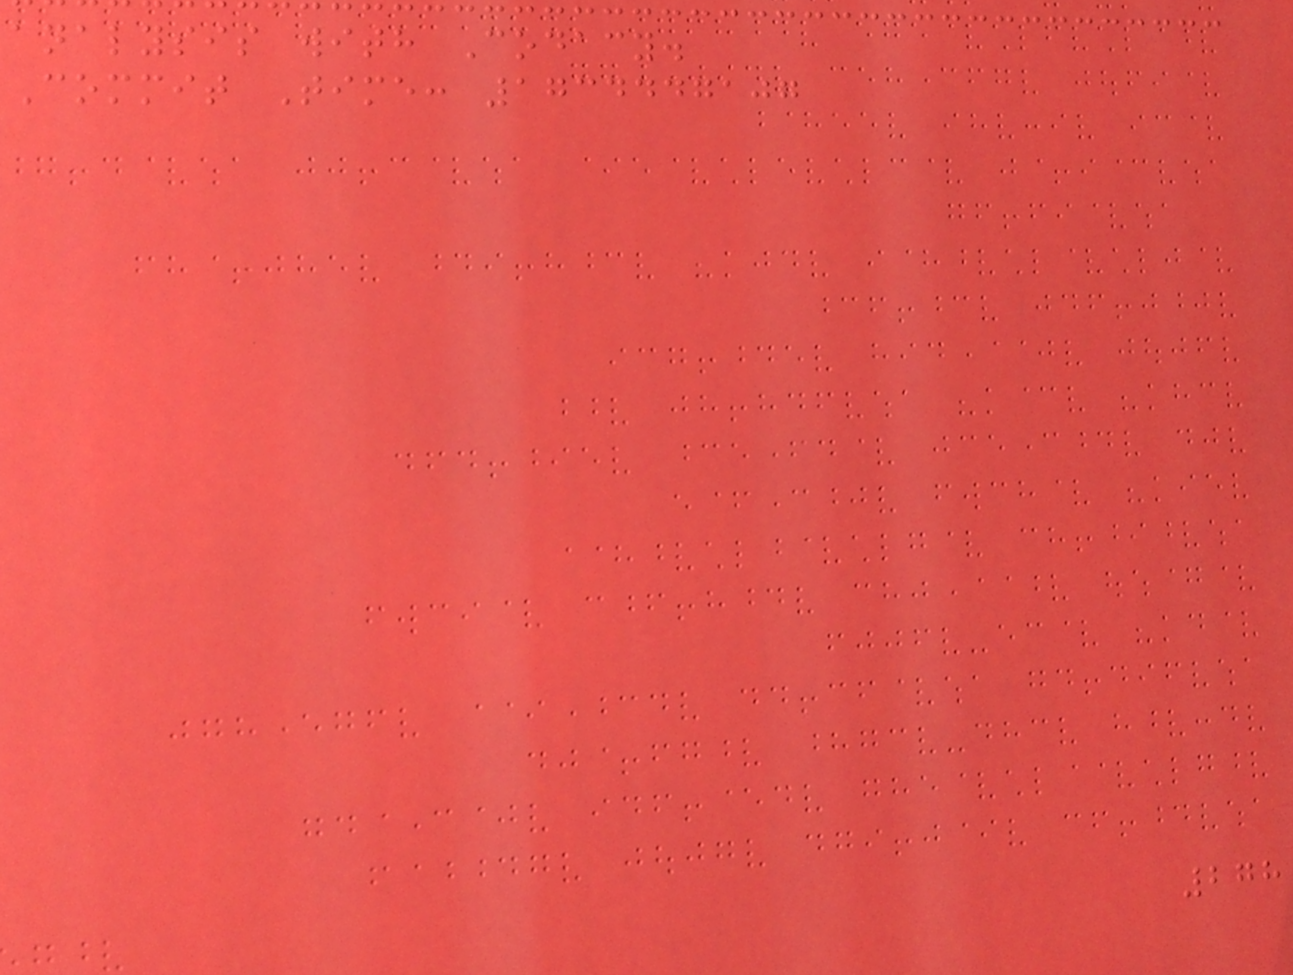analysis with Codacy.
Commit Time: 1734447107
278
